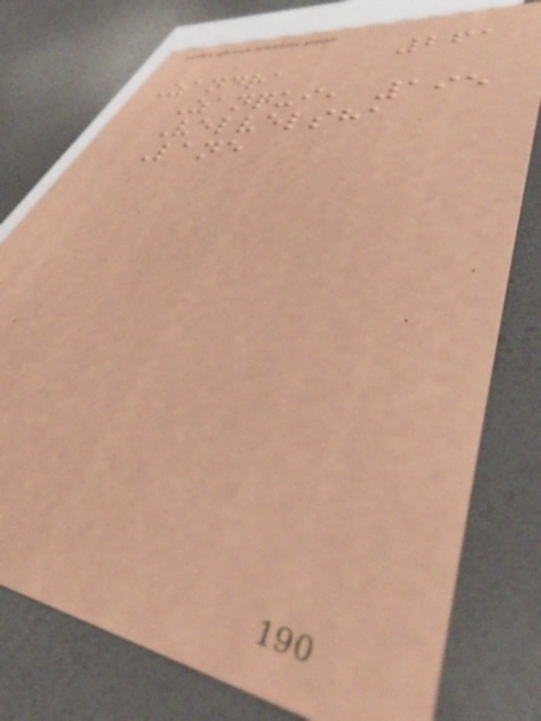261
Zandra
Zanqui, 195
Velvelsha
Lane
